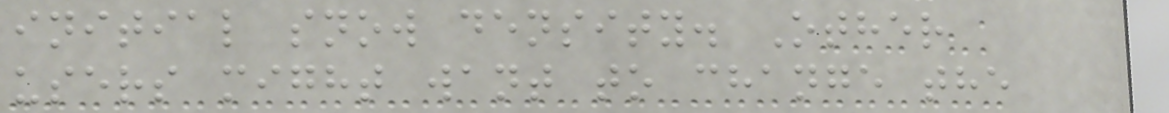initial snow density. Other
users might want to change the
